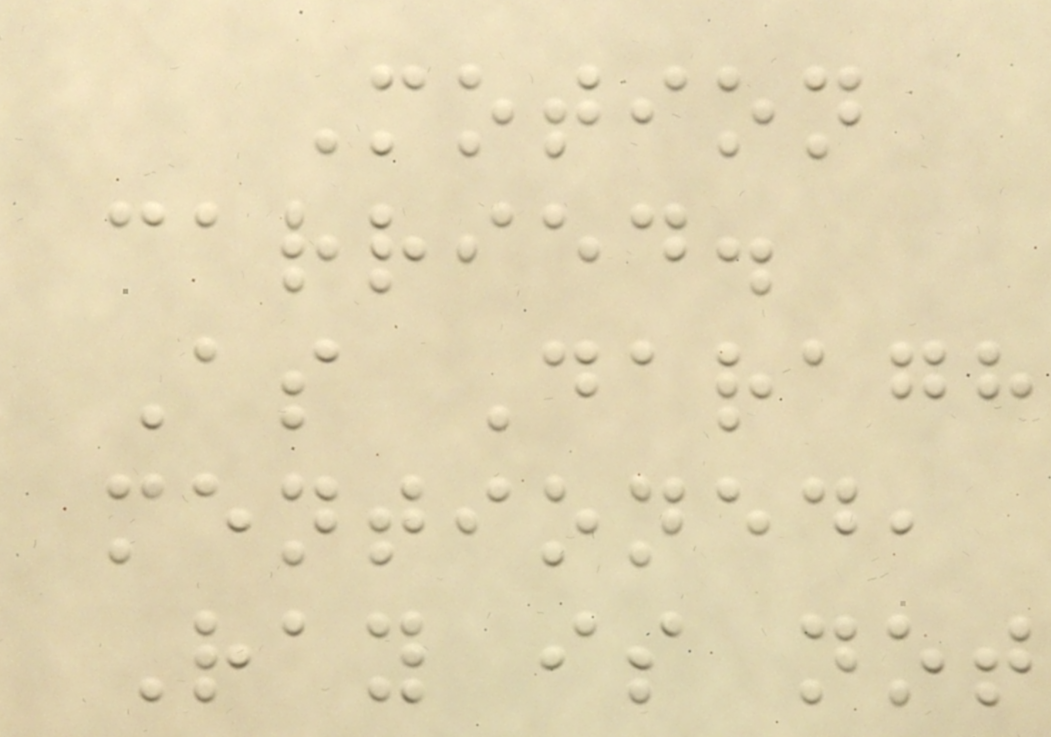Motion
carried.
As Daragh
mentioned,
Ray is not
